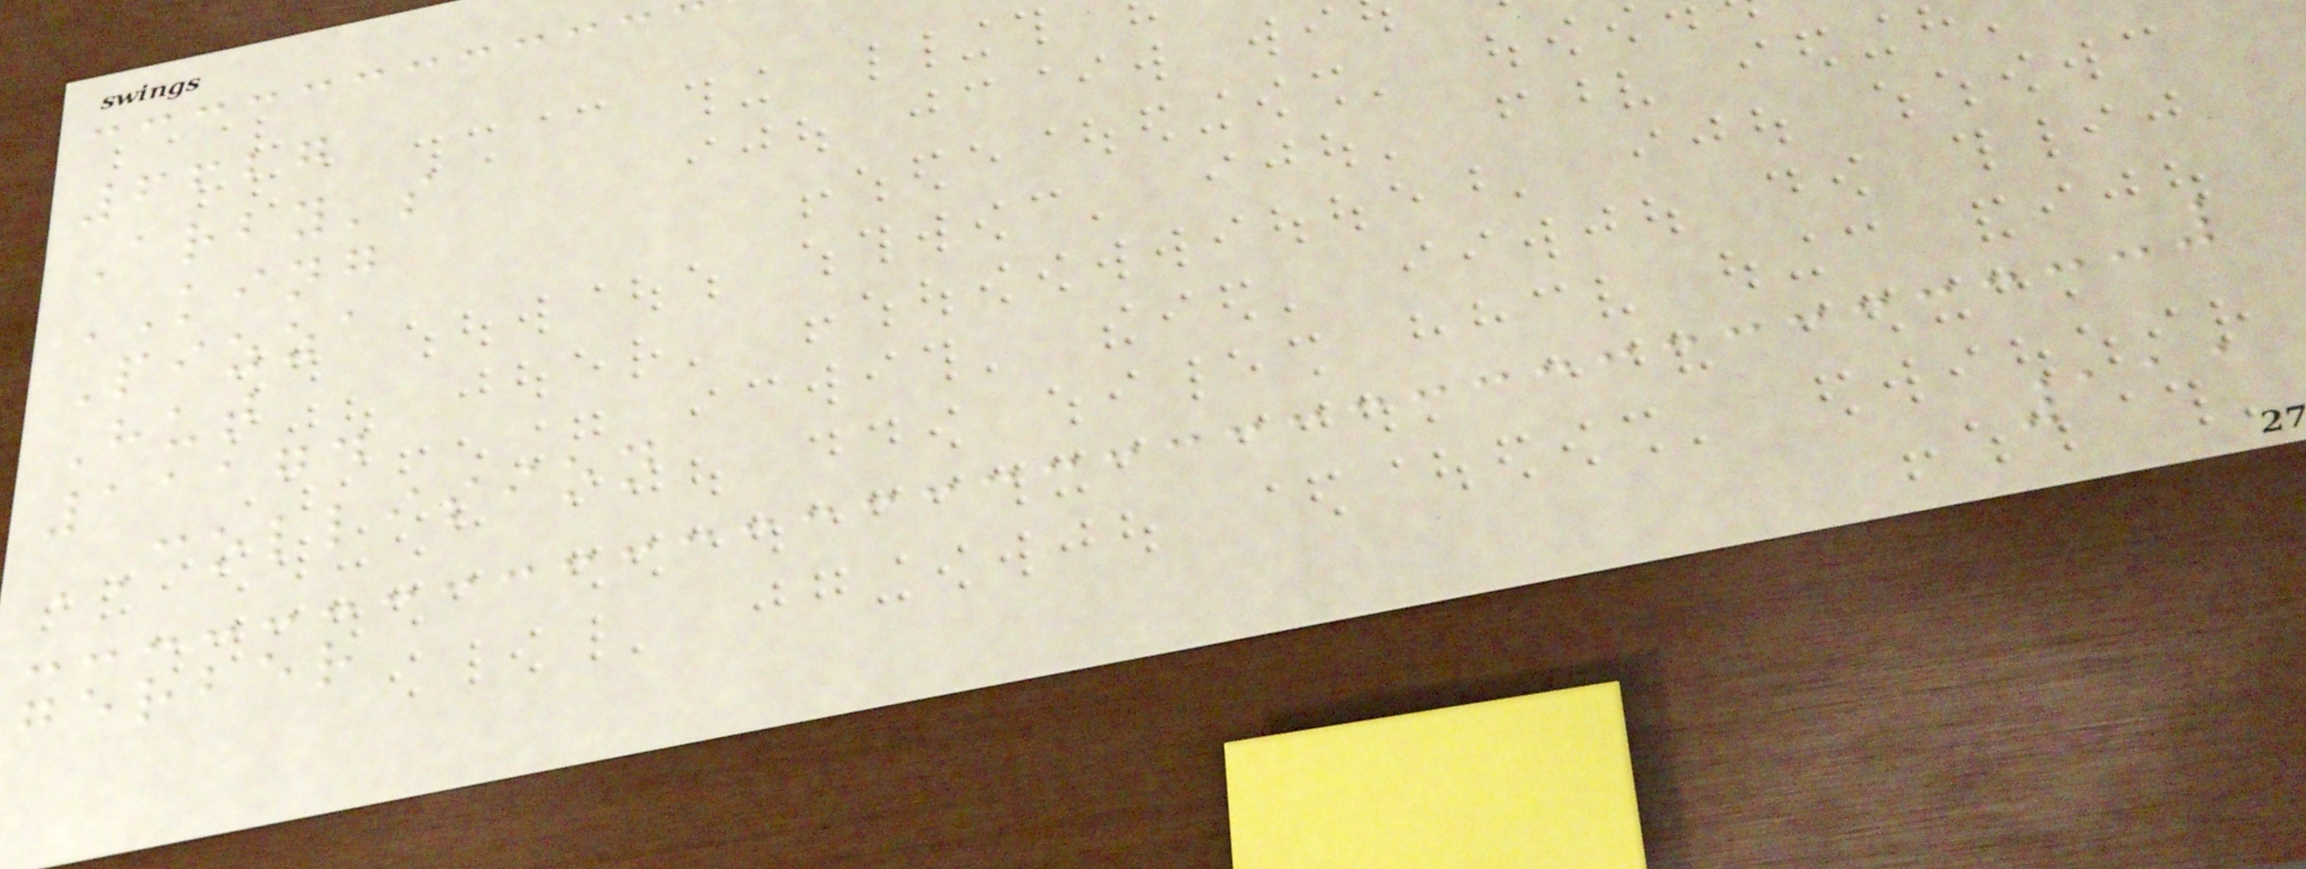6627
Arby's
KING
Pizza
Hut
11174
COLLISION
gerber
111
